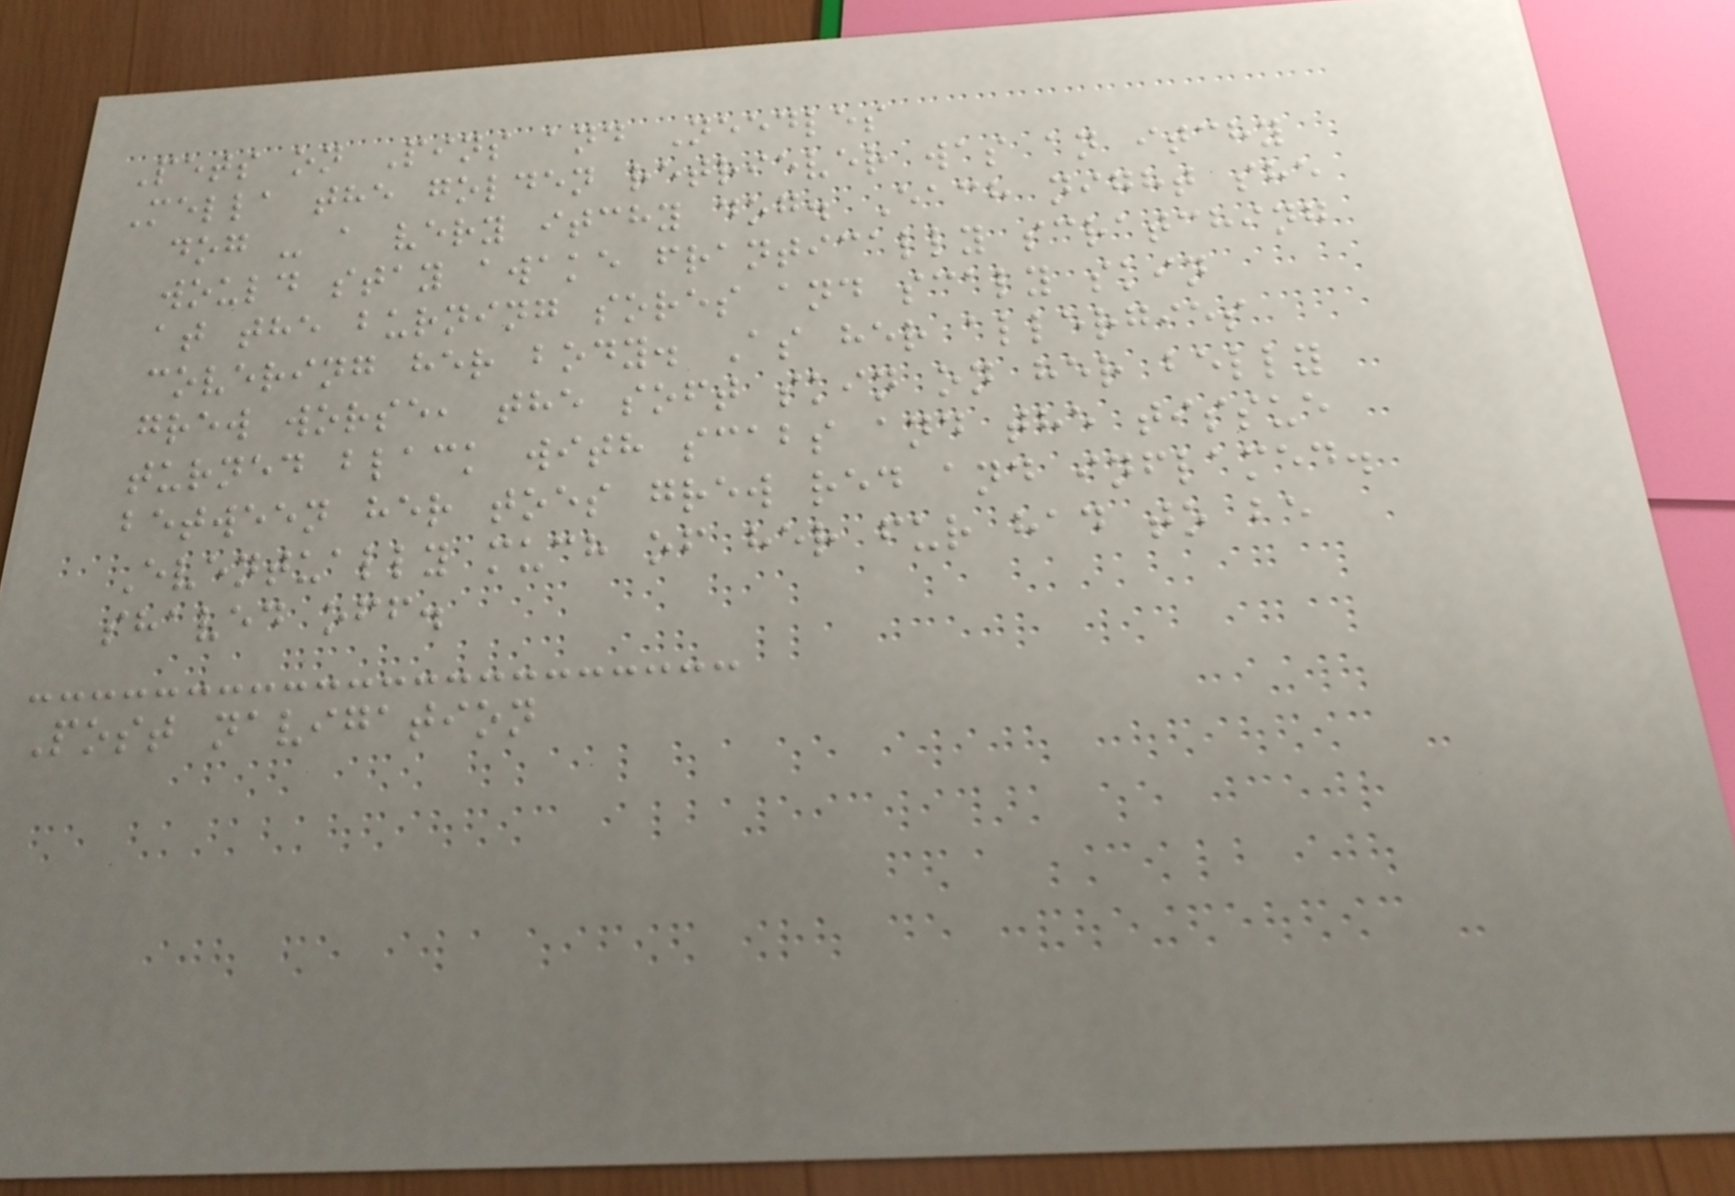Pets on Pins and Needles
Mella the golden retriever was an itchy
dog - a very itchy dog. Each night she
would stay awake frantically scratching
at the burning sores and scaly skin
covering her body. As her allergies
grew worse, the soft skin on her belly
turned black with scabs and the tissue
between her toes grew red and inflamed.
Eventually much of her fur had to be
shaved off.
Post navigation
